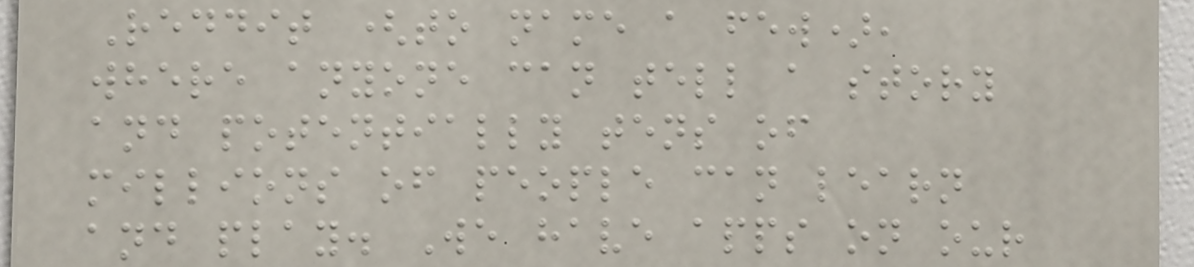Reddit (to name a few),
where anyone can tell a story
and potentially tens of
millions of people can learn
and play. We have apps on our
